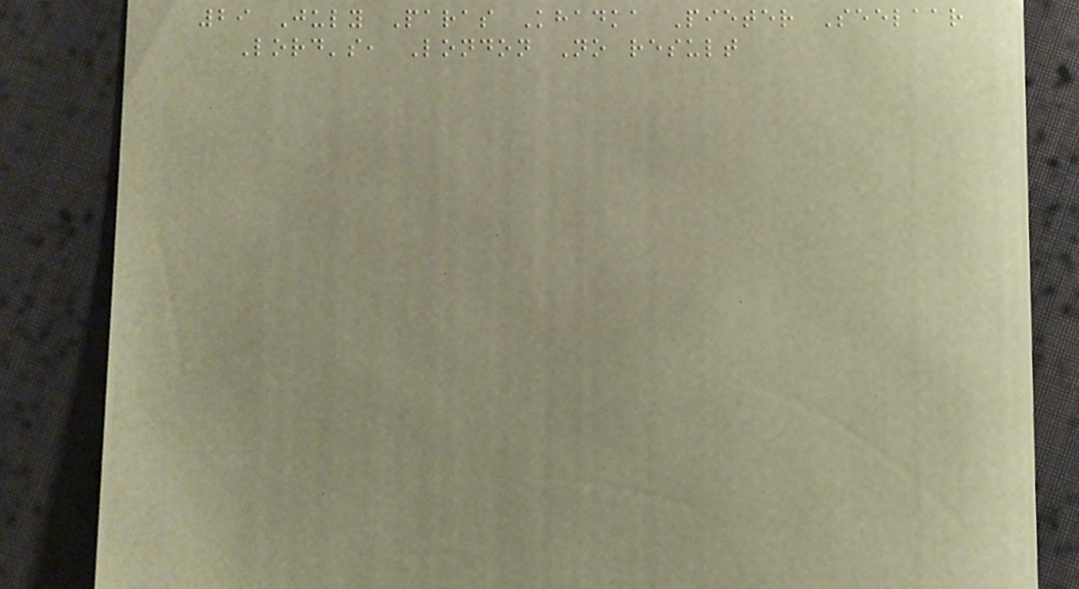29 July Paras Khadka Pieter Seelaar
Lord's, London No result
